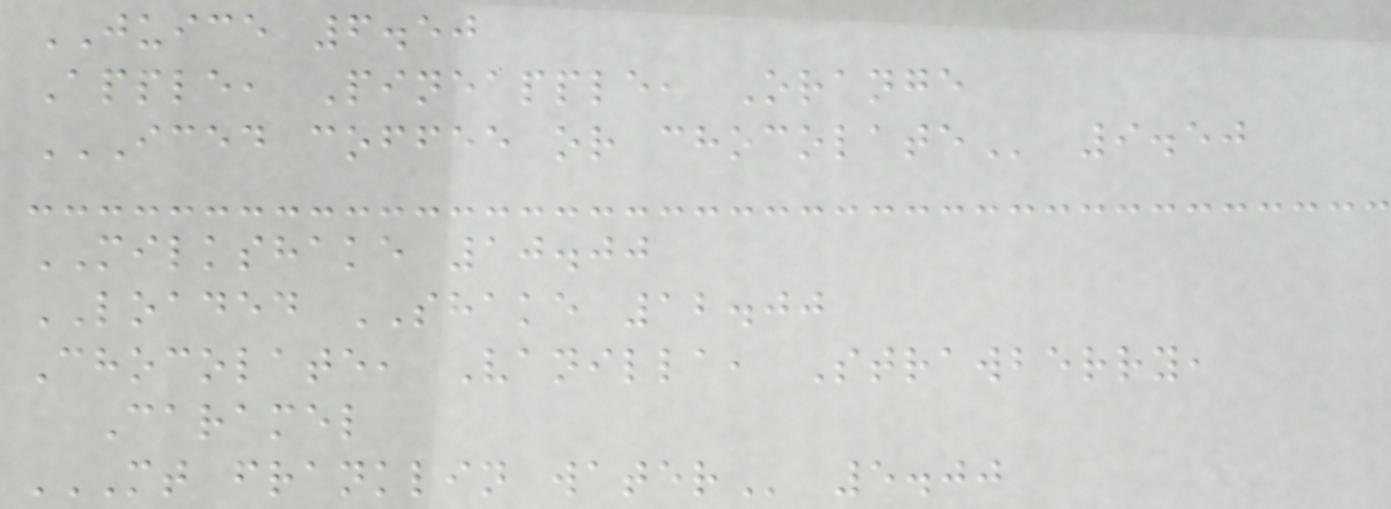JUICE 6.50
Apple, Pineapple, Orange
ICED COFFEE OR CHOCOLATE 9.50
MILKSHAKE 10.00
LOADED SHAKE 12.00
Chocolate, Vanilla, Strawberry,
Caramel
MT FRANKLIN WATER 5.00
